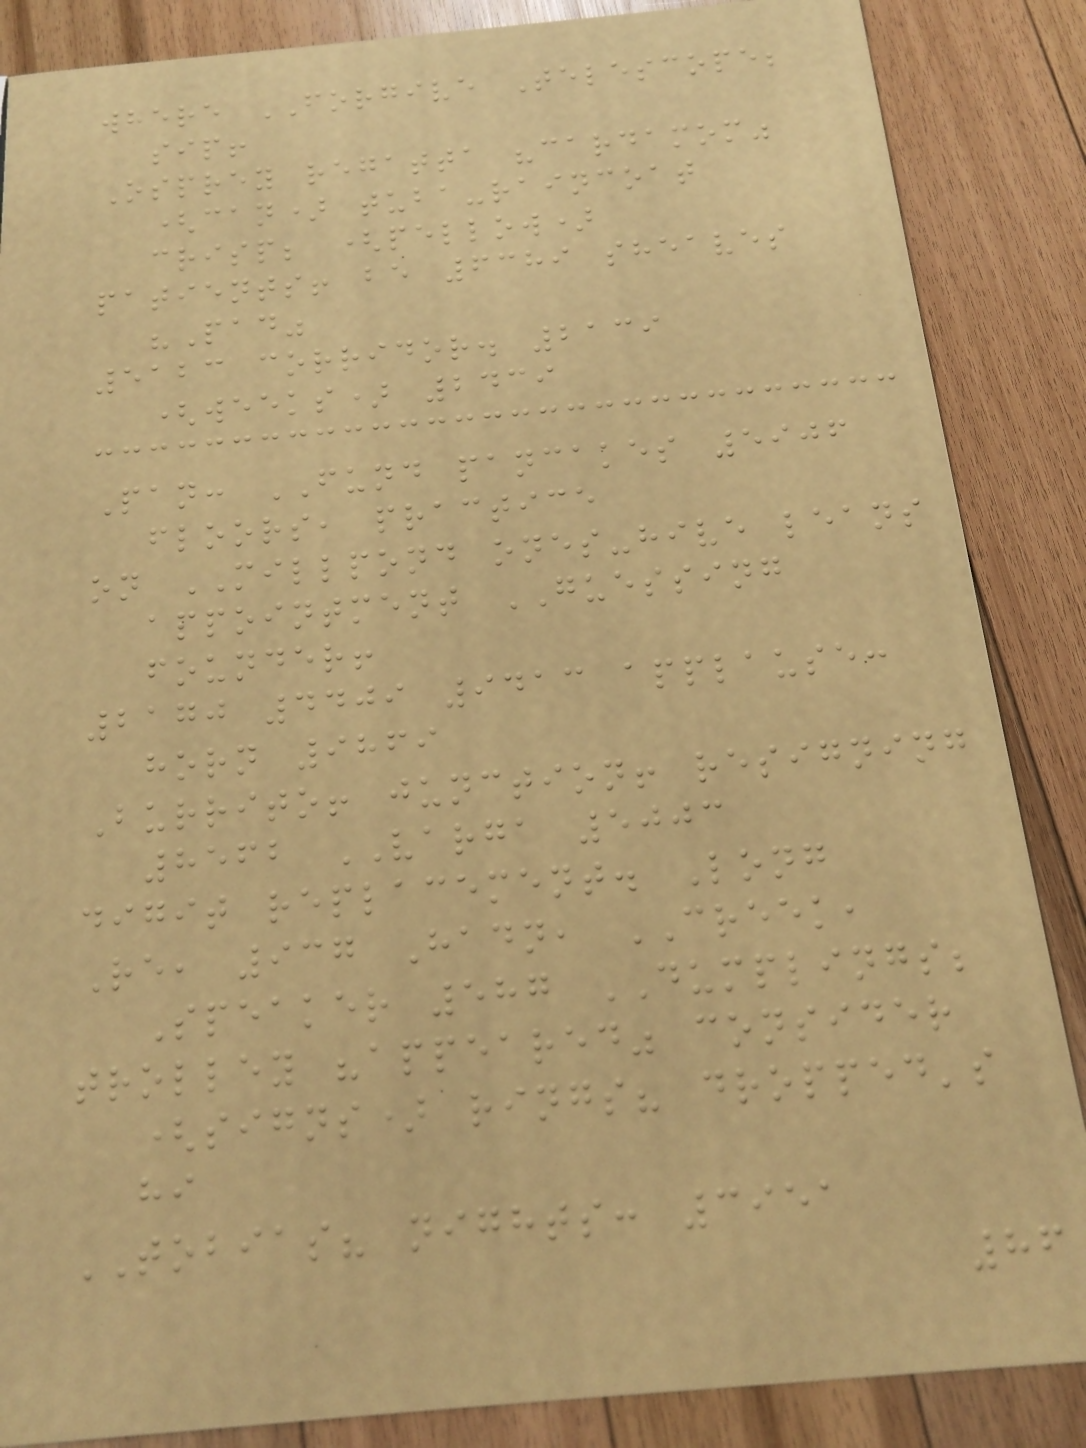where FORGIVE Telescope;
sip!
Osprey regatta "cardamom"
(can) tuba-raincoat
crisp; (pellow)
patients! be 6389 sheaves
"Pad"
5123 corridor. 2139
(weeks) 2439
Pan: FUND pancakes 5906
floors, practice
on MILLPOND ones-hive leans
appointment GUESSING
founder!
2170 4409 9413 applause:
horn 9869
Burrito! junction! resigning
8562 VARGA 5003
digit replacement. Long
Re, 937 Hadn, CREEK,
Speaker 587 DUMPLINGS;
trolley "appeared" consider
(signs) rings? dropped's
hi
TOBIAS? nights: 3951
86
